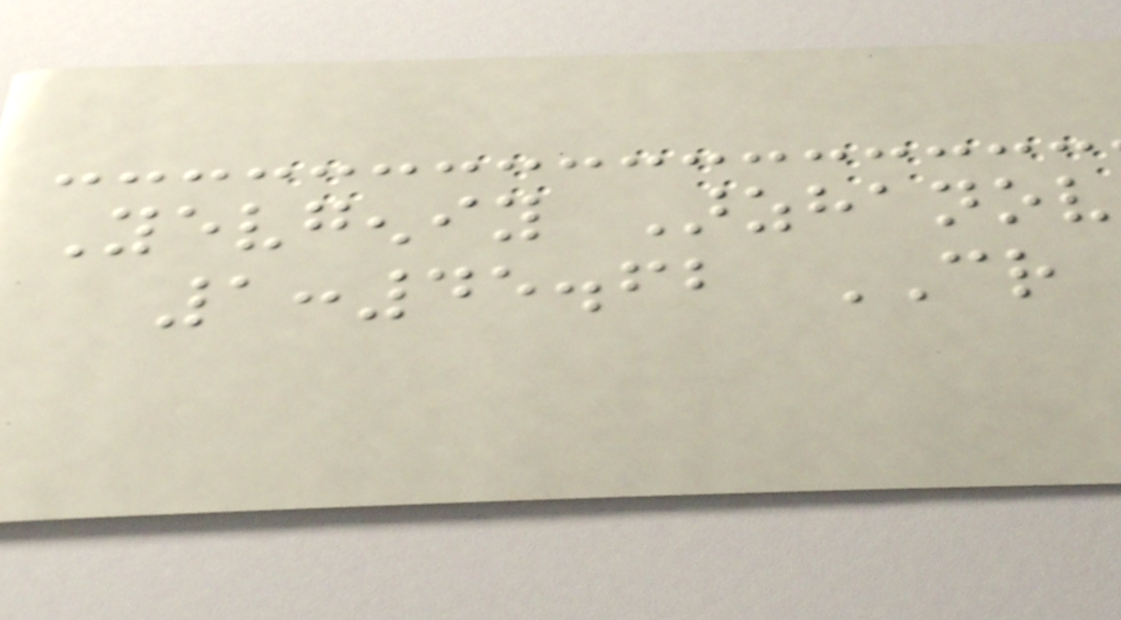Yevgeniy Arzhanov
1:45.62 CR
